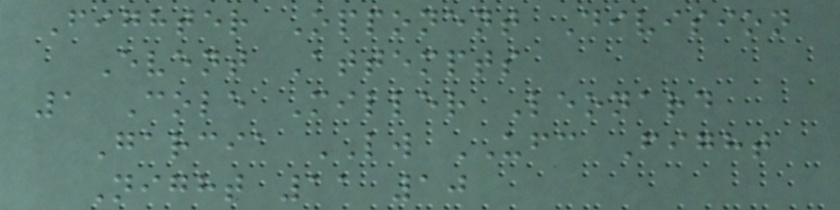Fighter Opponent Division
Event Attempts
1 Cole Miller Leonard
Garcia LW UFC Fight
Night 11 10
